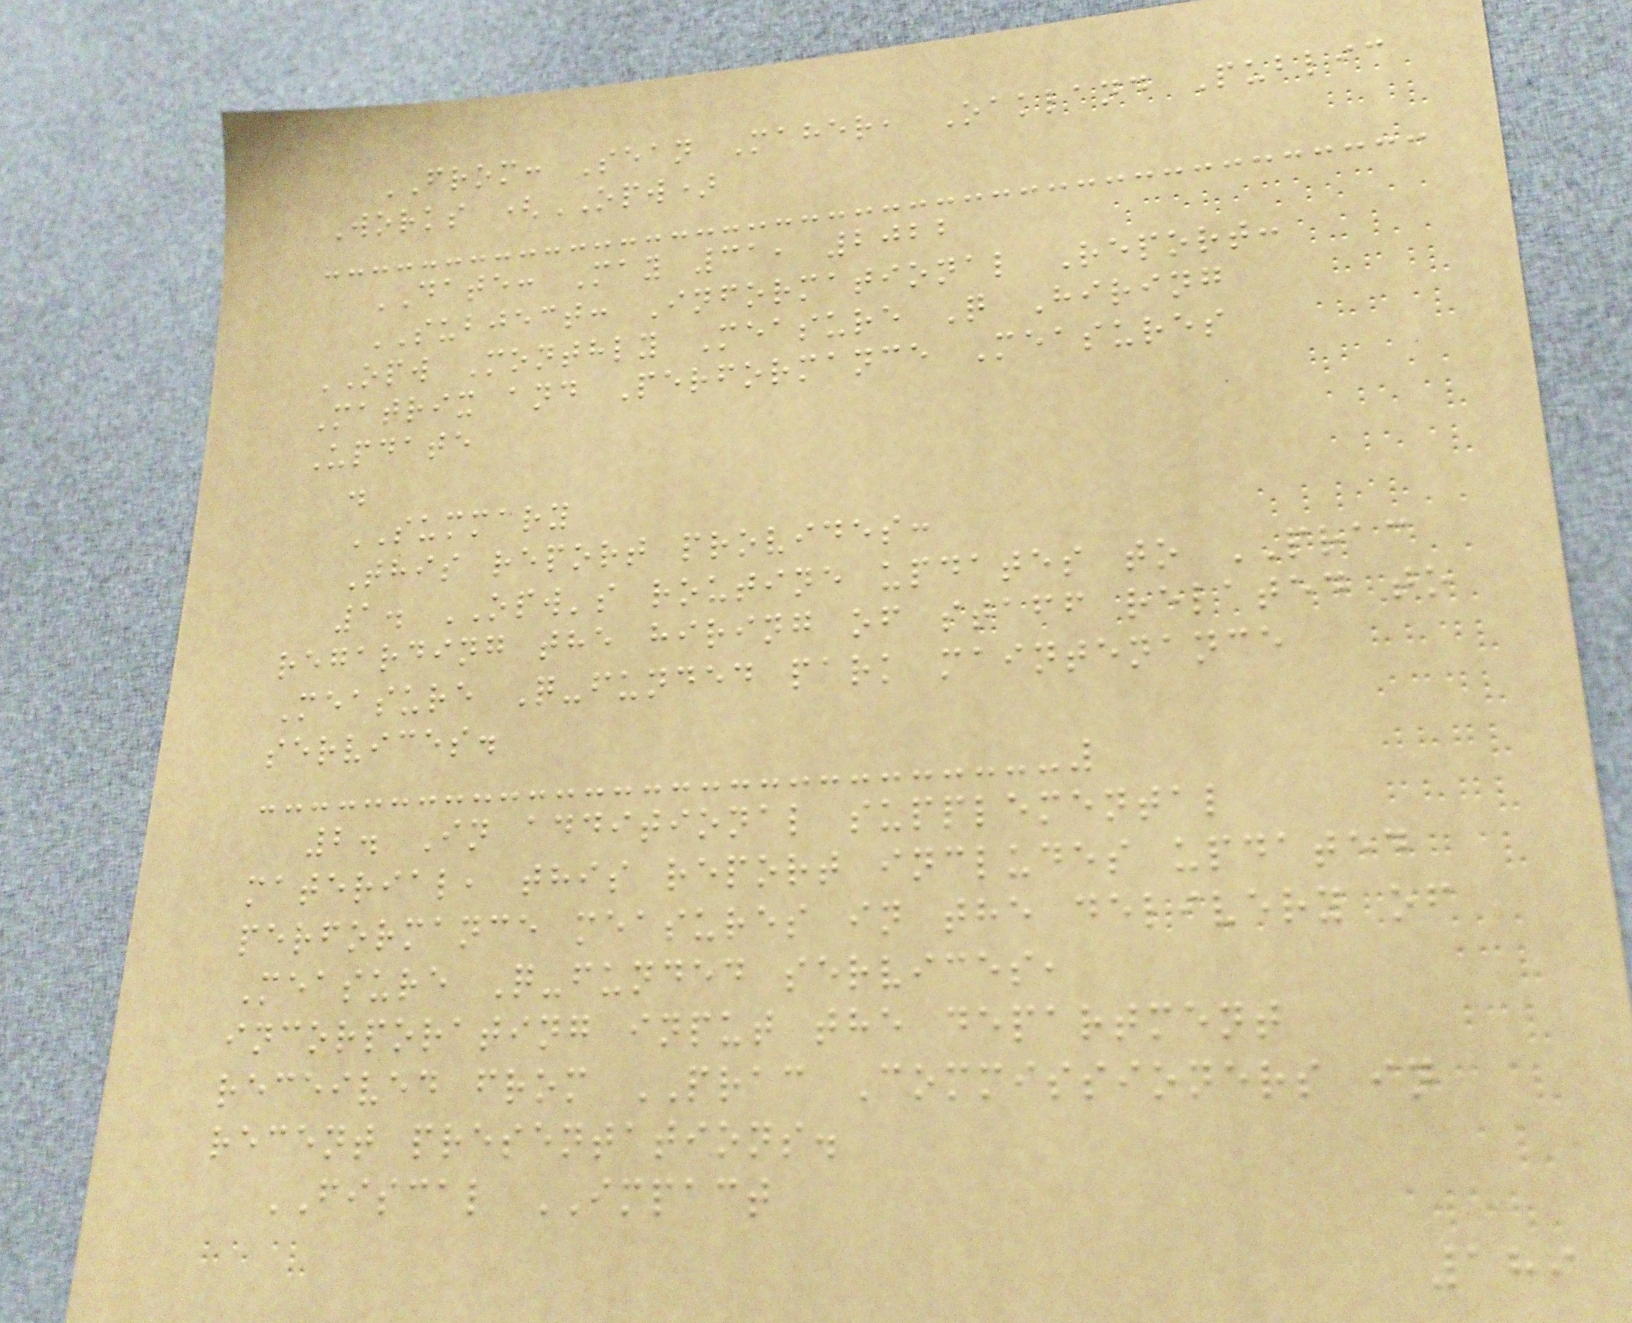FROM: Sean Maher, Oakland Public
Works (OPW)
DATE: May 31, 2022
SUBJECT: Informational Report:
OPW Monthly Measure Q Hiring
Matrix and Performance Measures
Update
.
SUMMARY
This report provides:
1. OPW's routine updates to PRAC
regarding the hiring of staff related to
Measure Q-funded park maintenance
services.
2. In additional supplemental
material, this report includes updated
performance measures in the delivery of
Measure Q-funded services,
incorporating input the department
received from PRAC Commissioners in
recent presentations.
FISCAL IMPACT
189
